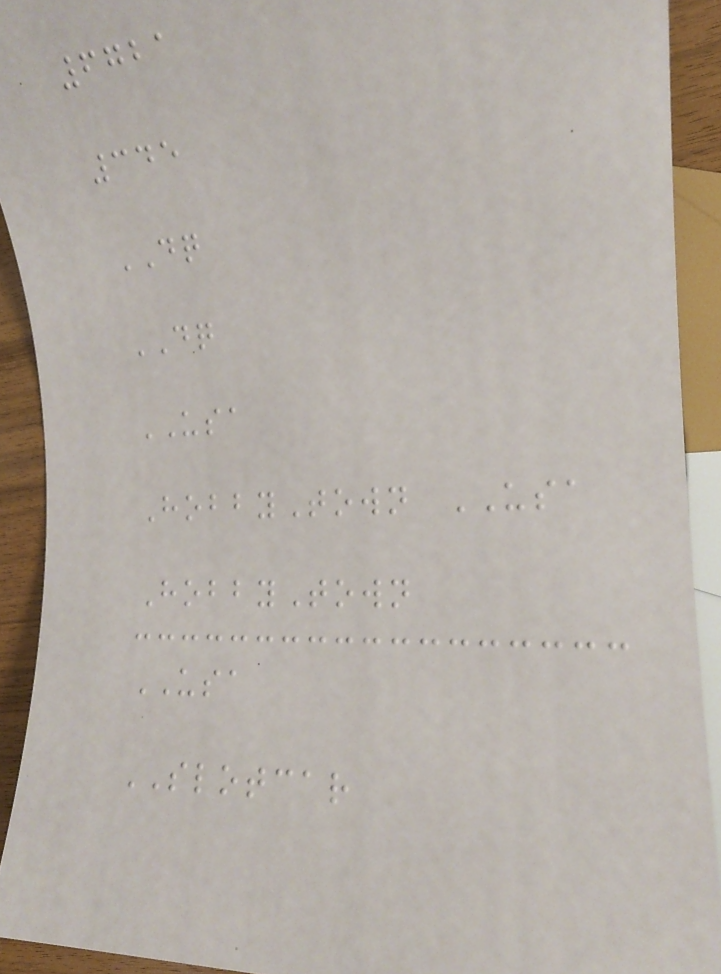6721
345
DQ
DQ
USA
HobbyTown USA
HobbyTown
USA
SLOTCAR
